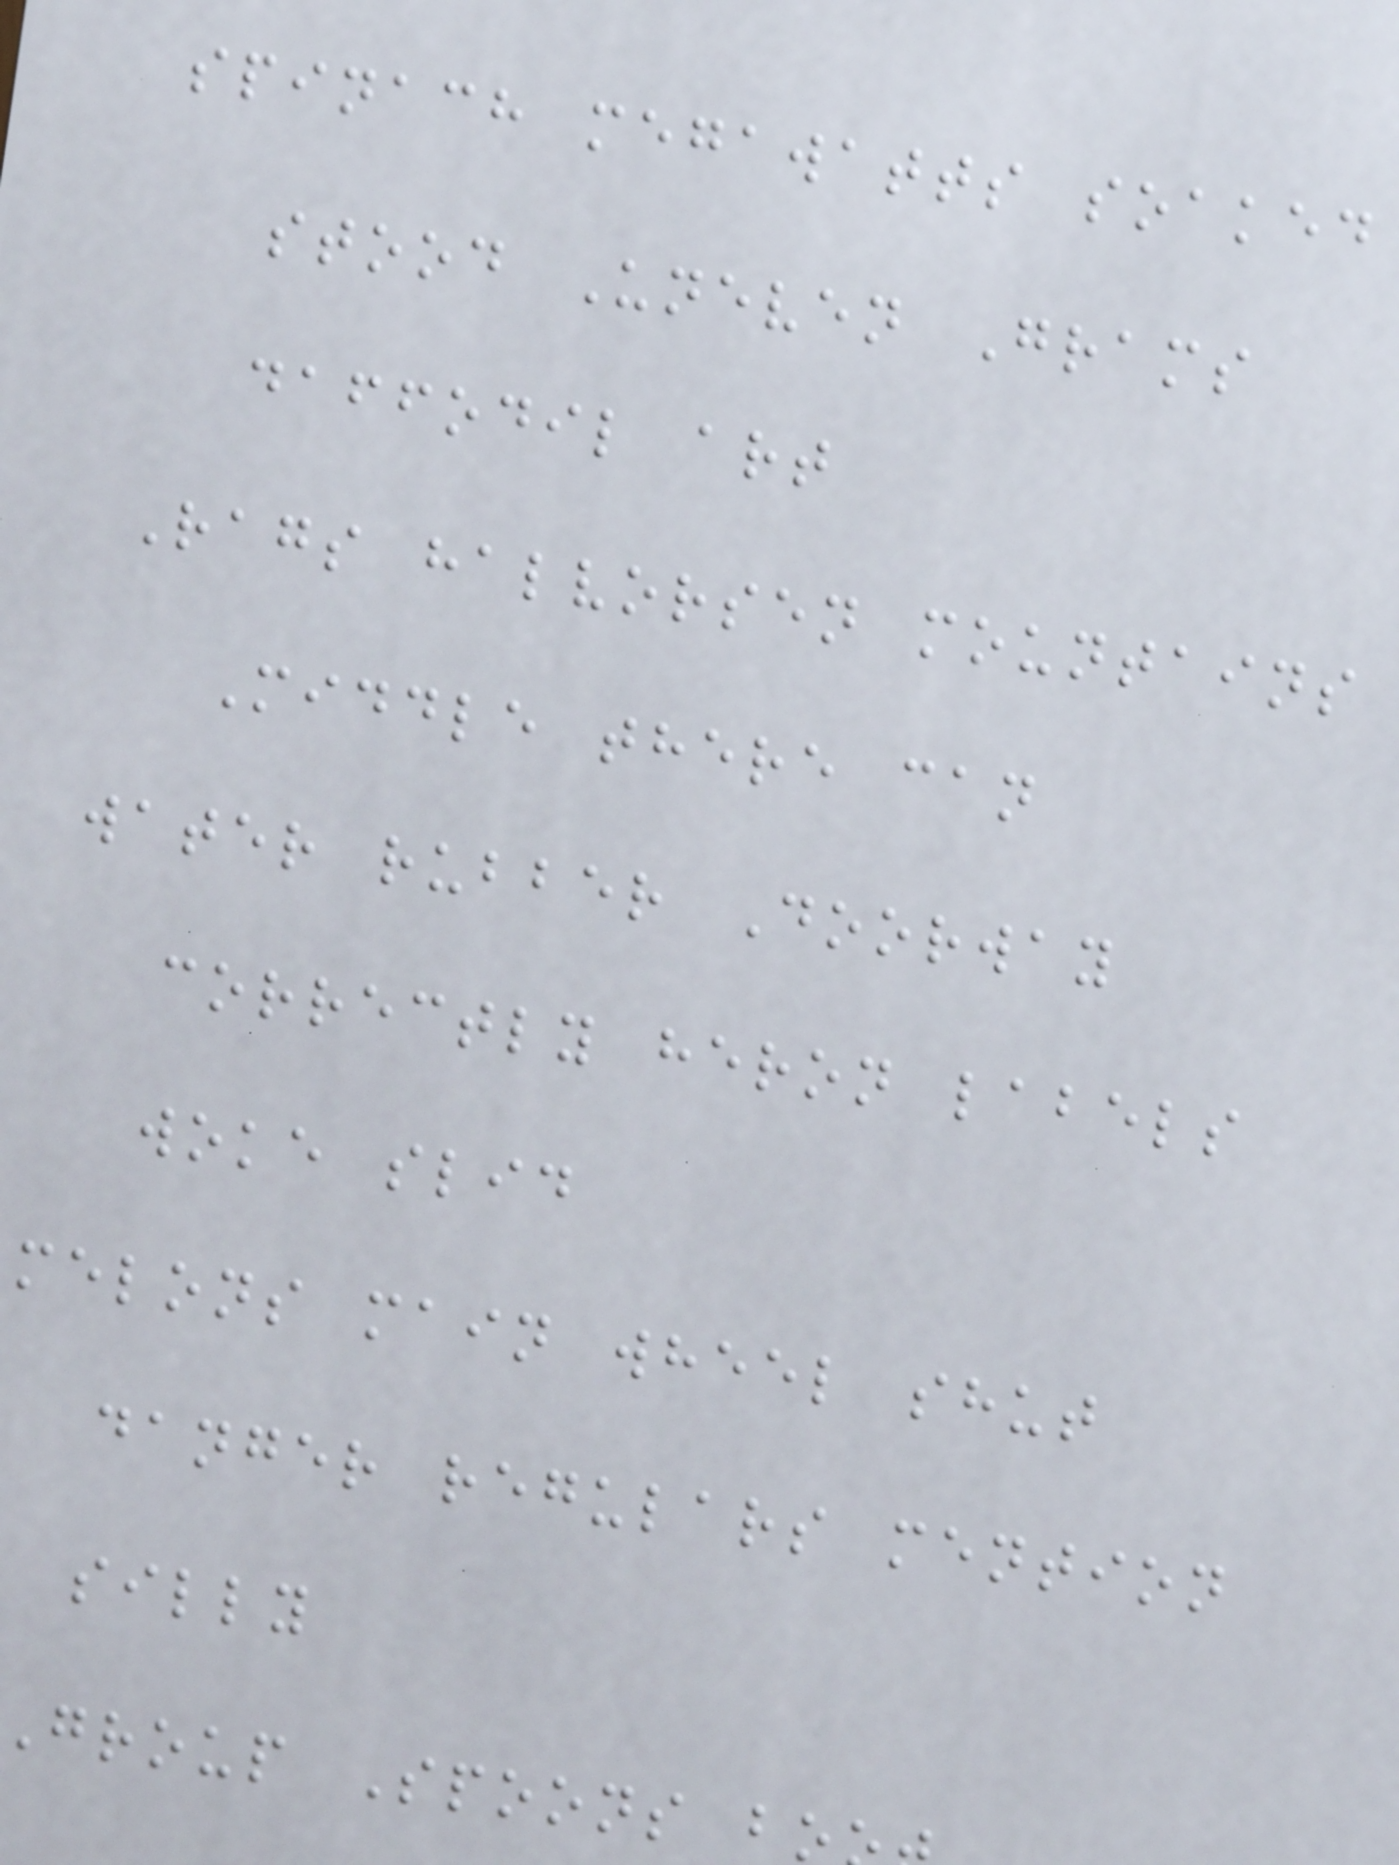spinach megawatts soaked
stood Uneven Grams
daffodil art
Rags halvorsen mountains
Middle there can
water rubber Doorway
correctly heron labels
woke slid
melons main wheel shut
danger regulars mention
silly
group Spoons b
